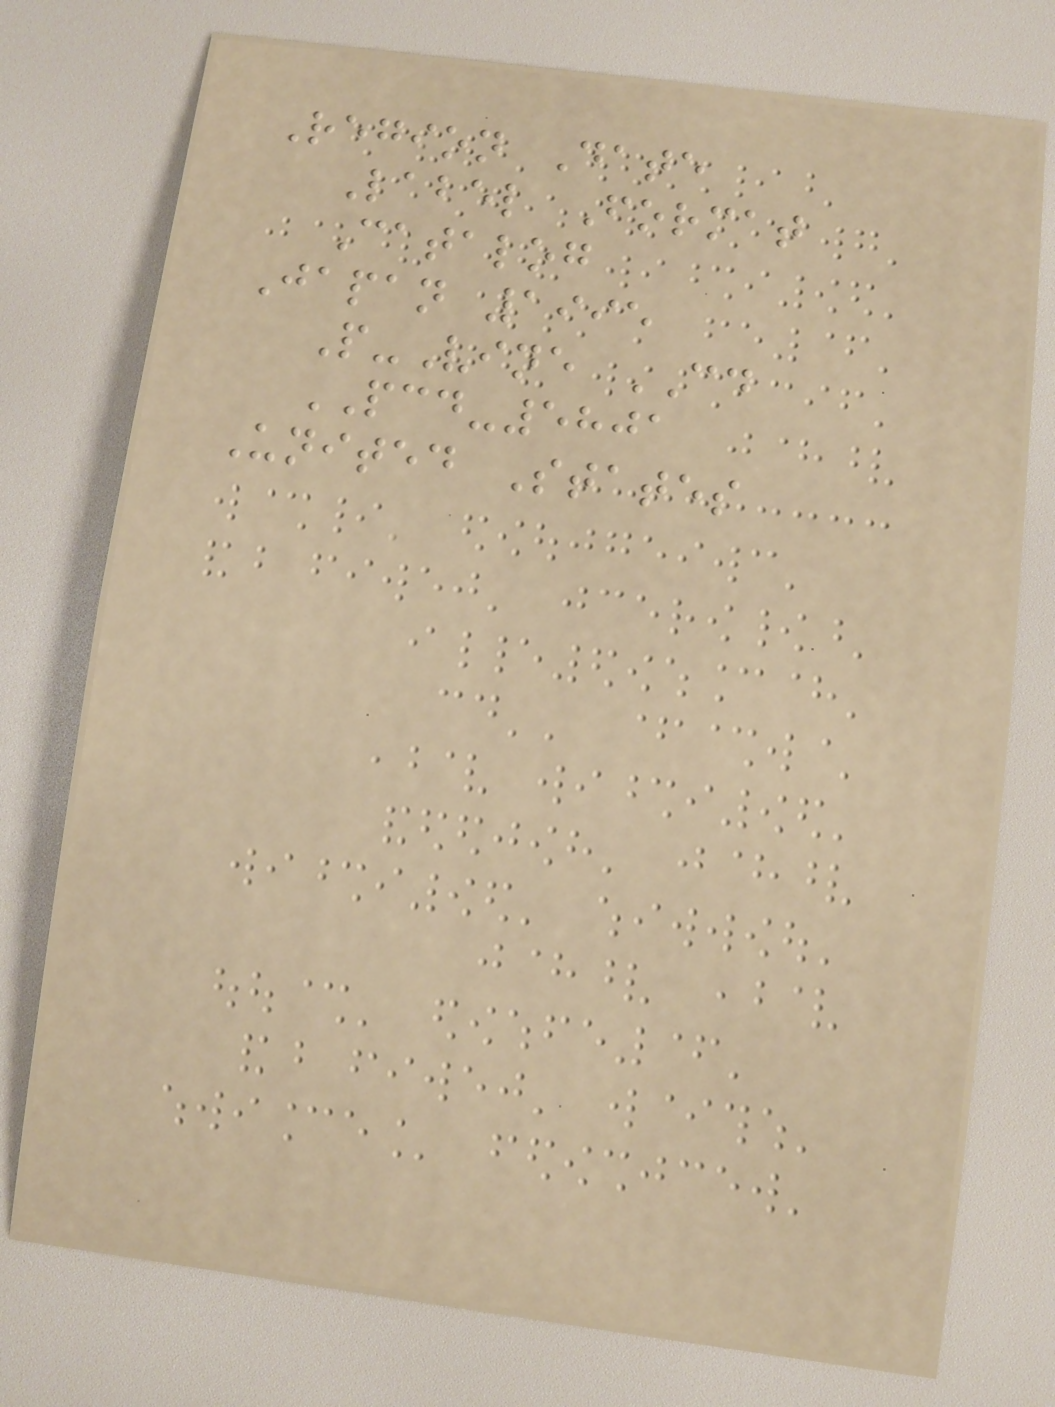Region Date
Label Format
Catalog
Japan 1995
P-Vine CD
PCD-5801
United States
